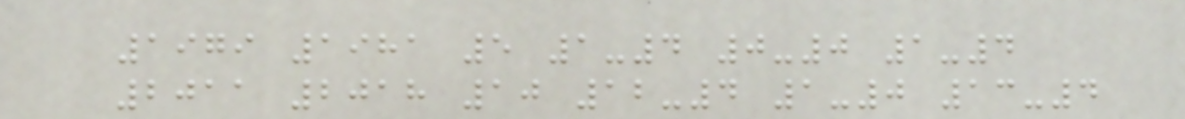1979 1981 5 1-4 0-0 1-4
2011 2018 10 12-4 1-0 13-4
